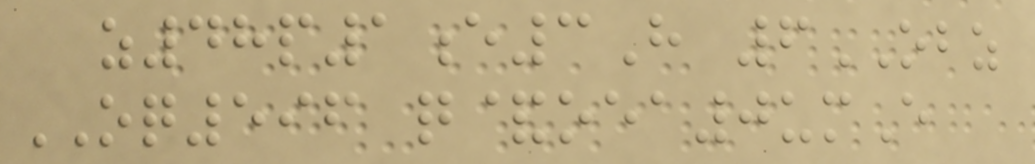z48p1e3H 6OBZ
OQ596 q&oea0umE
